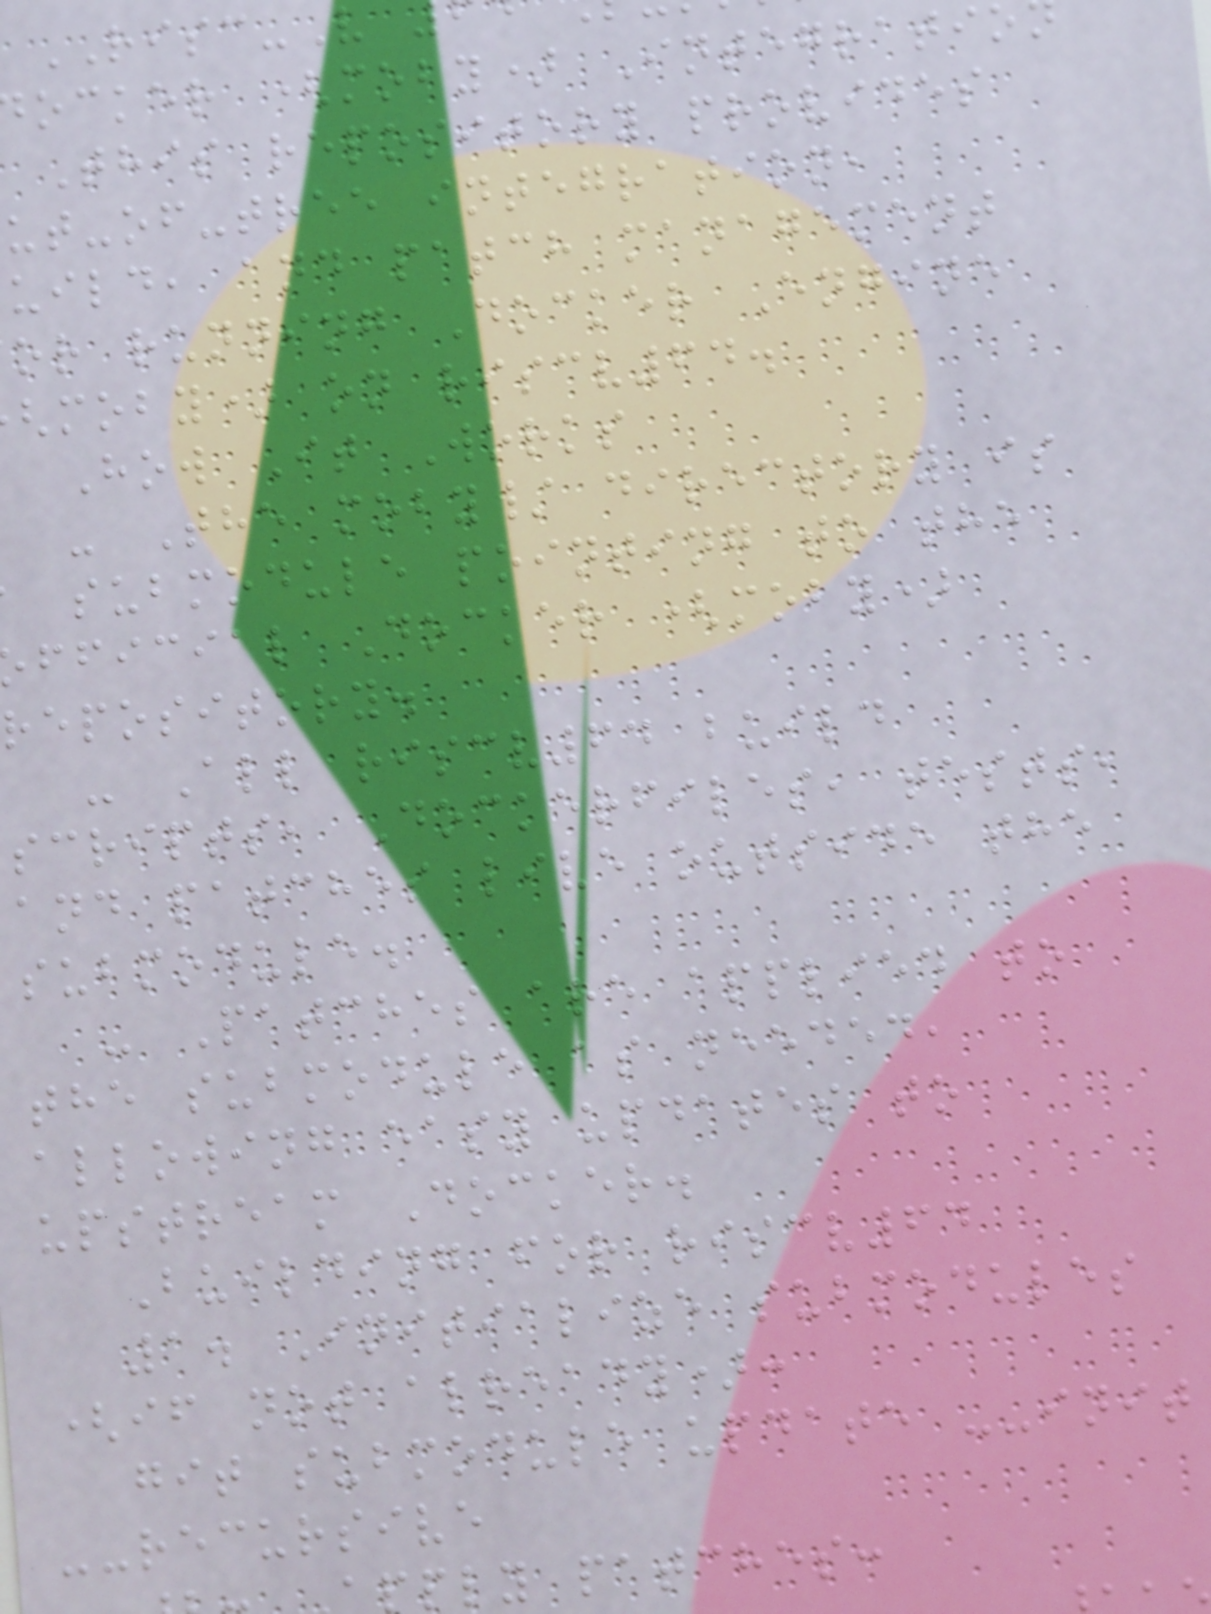RISC-V
ocker (moby) Integratio
This repository provides
ut-of-tree integration,
uild, and patch management
or running Docker Engine
moby) on riscv64.
How It Works
- The moby/ directory is
submodule pointing to the
fficial Docker (moby)
repository.
- All riscv64 build
scripts, Dockerfiles, tests,
and patches live outside the
submodule.
- Patches are applied to
the submodule as needed,
allowing easy updates to
upstream Docker.
Building for riscv64
1. Initialize submodules
(if not already):
git submodule update --init
--recursive
ply patches:
